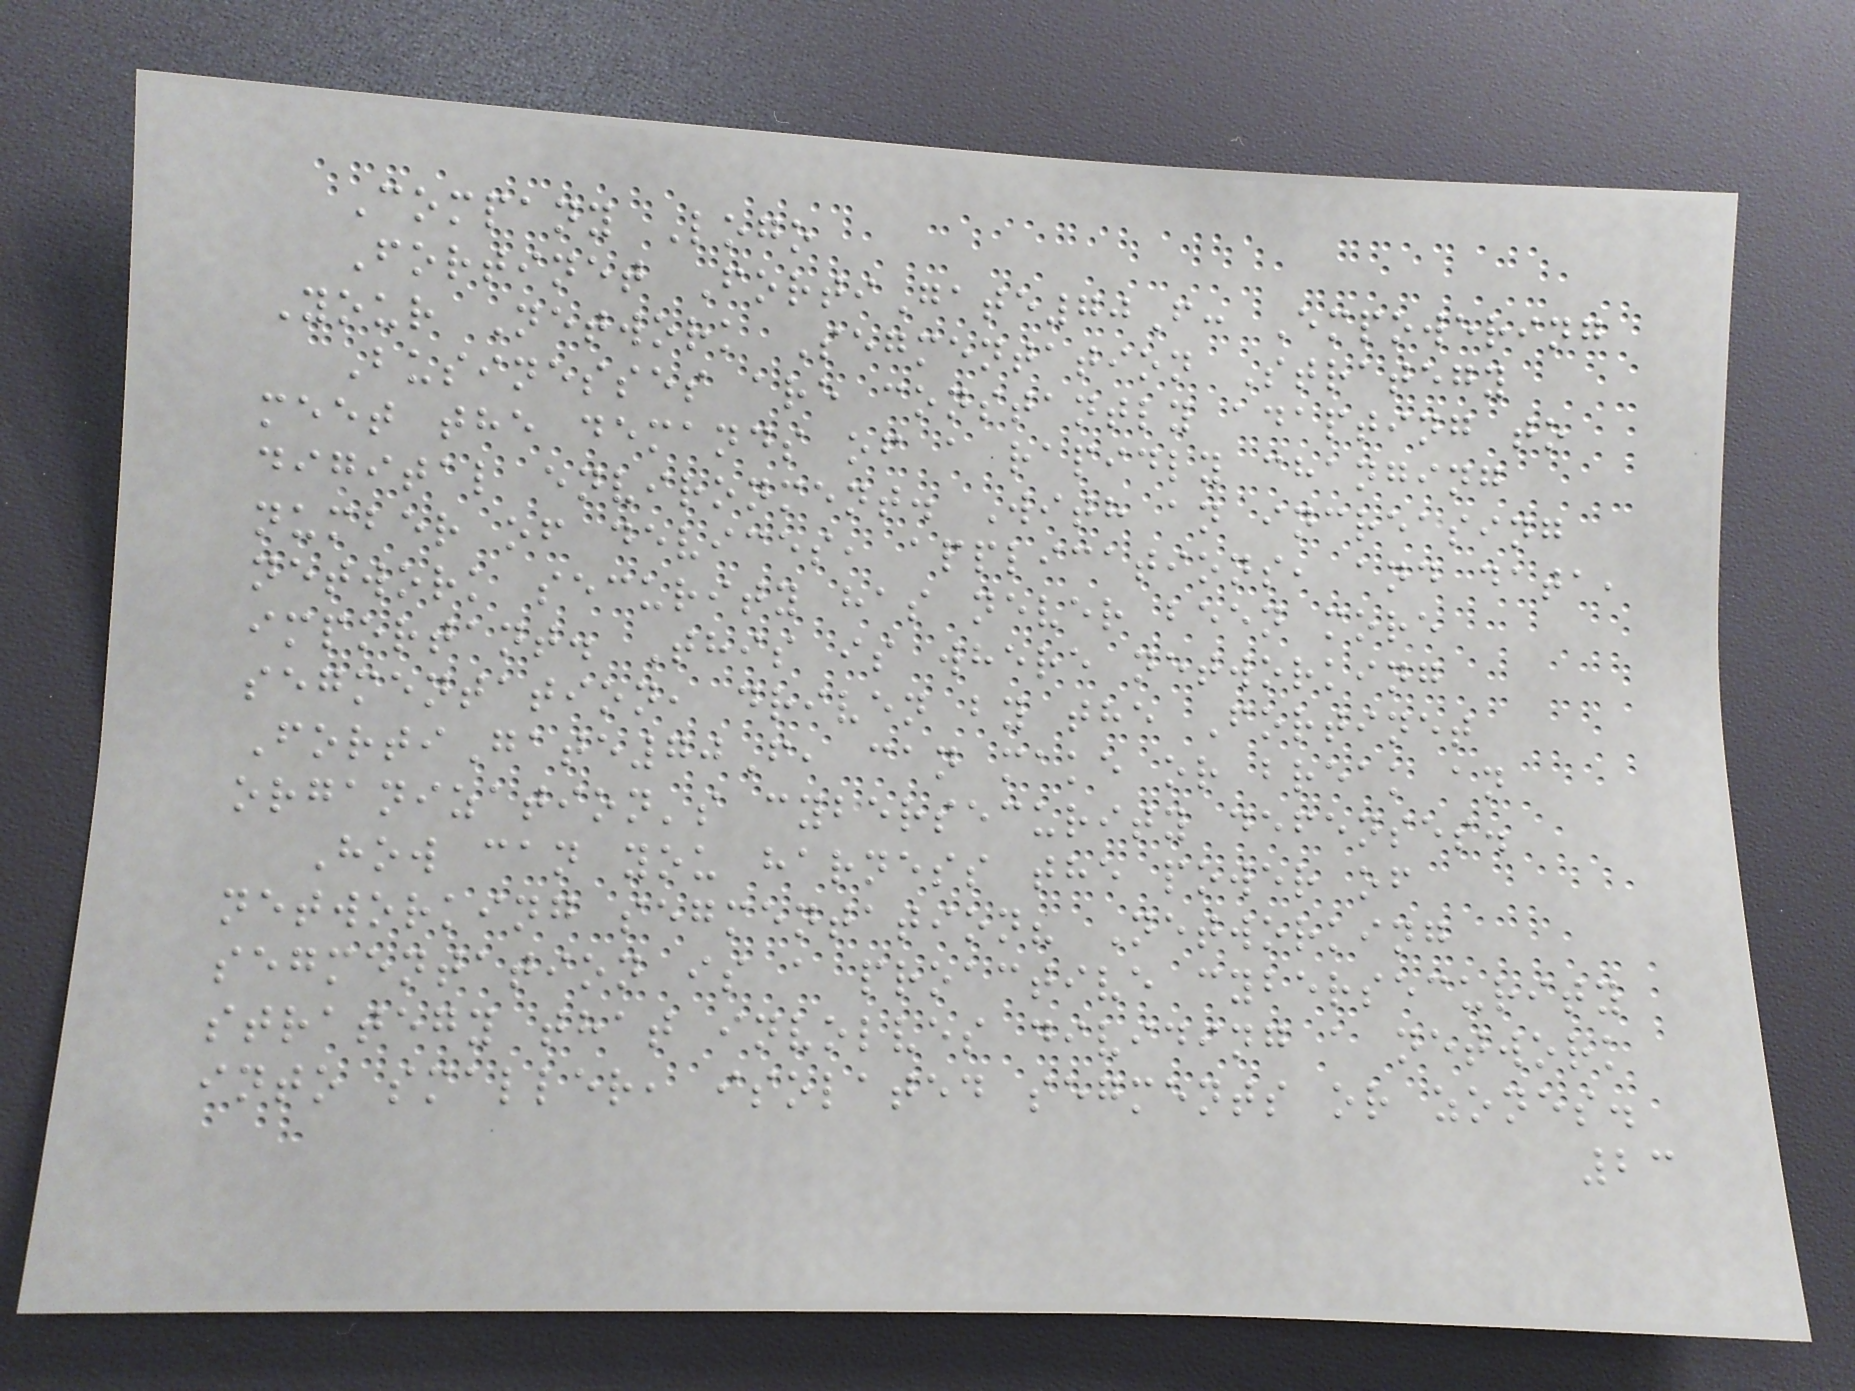Company Logo
Fortinet FortiGate70F: Empowering
Your Network Segmentation Strategy
Businesses are constantly adapting to
meet the demands of a rapidly changing
digital environment. With an increasing
number of devices, applications, and data,
network security has never been more
important. This is where networking
segmentation, driven by the Fortinet
FortiGate70F, can make or break an
organization's cybersecurity defenses.
How can you harness the power of
networking segmentation? Networking
segmentation is a proactive cybersecurity
strategy that involves dividing a network
into smaller, isolated segments or zones.
23
